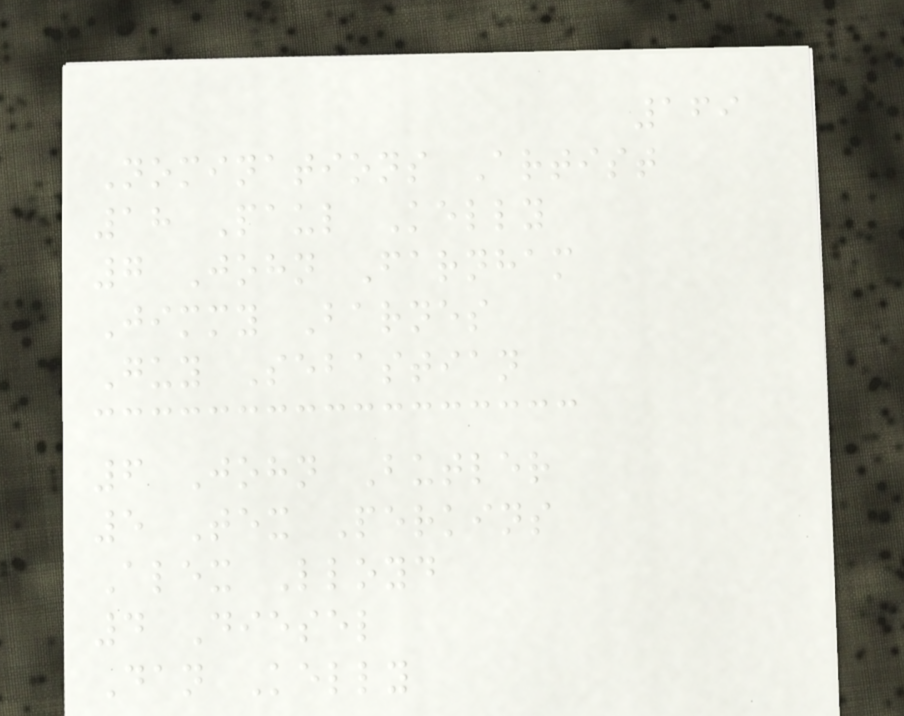169
Nominations Artist
18 Paul Kelly
7 John Farnham
Jimmy Barnes
Guy Sebastian
6 John Butler
5 Tex Perkins
Alex Lloyd
4 Diesel
Dan Kelly
